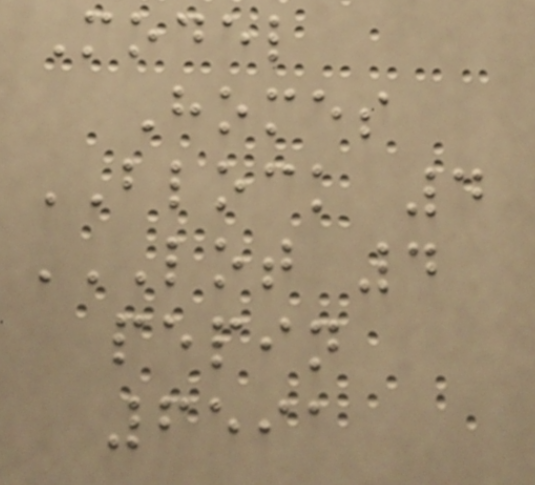Model
Homes
BLOCK 4
LOT 4
PEPIN
6591
